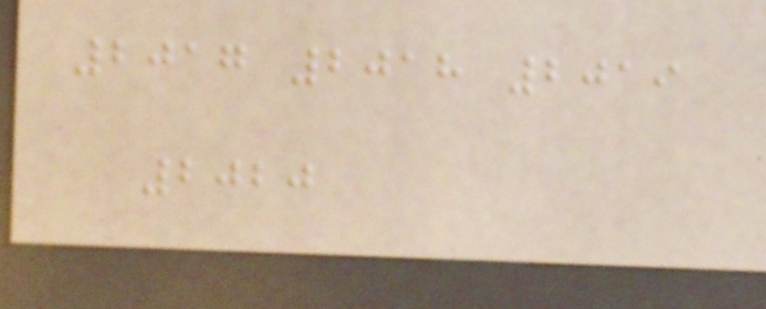2017 2018 2019
2020
